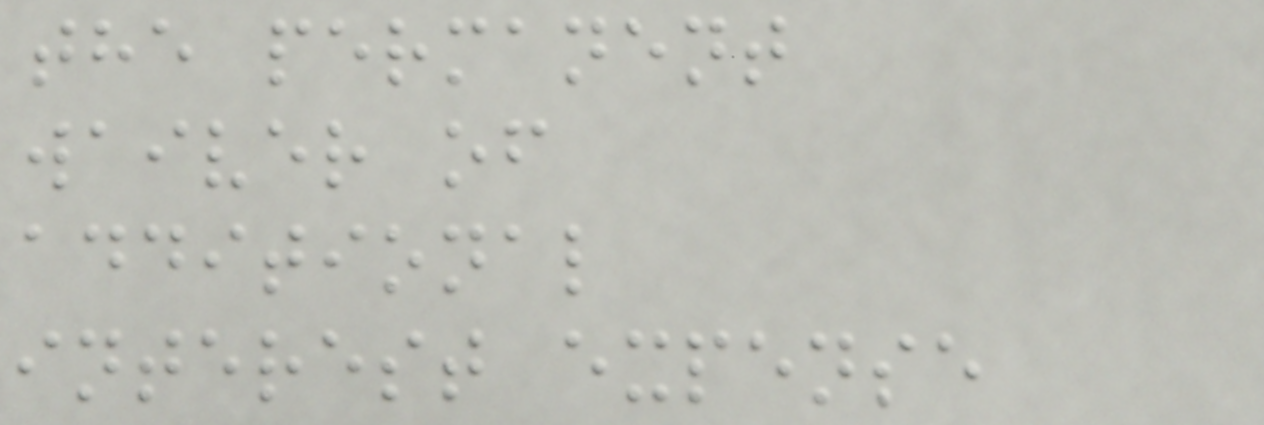the permanent
waiver of
additional
interest expense
